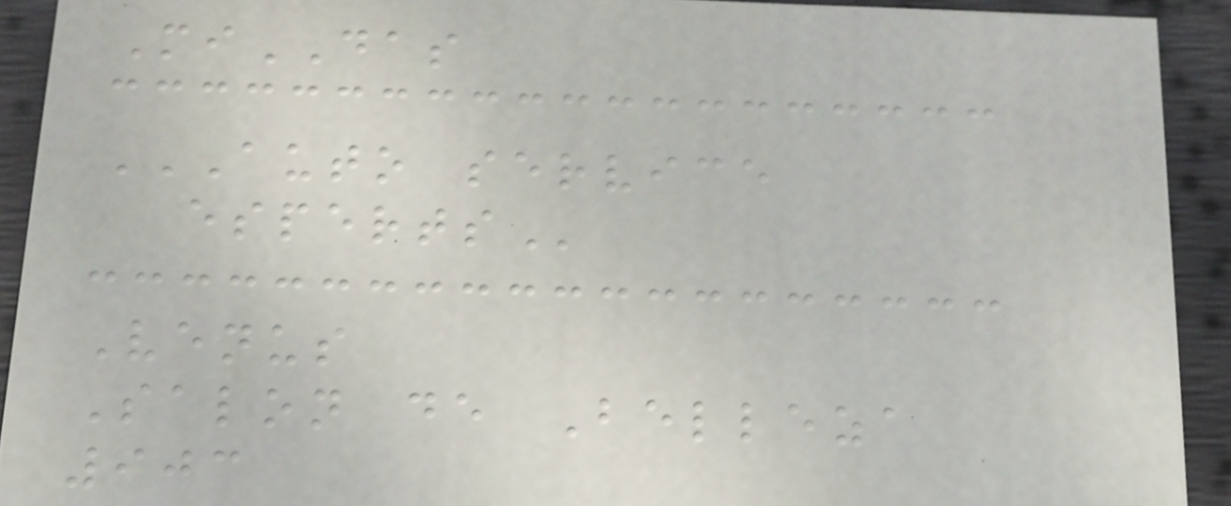MiDAS
AUTO SERVICE
ESPERTS
Venus
Salon de Belleza
903
